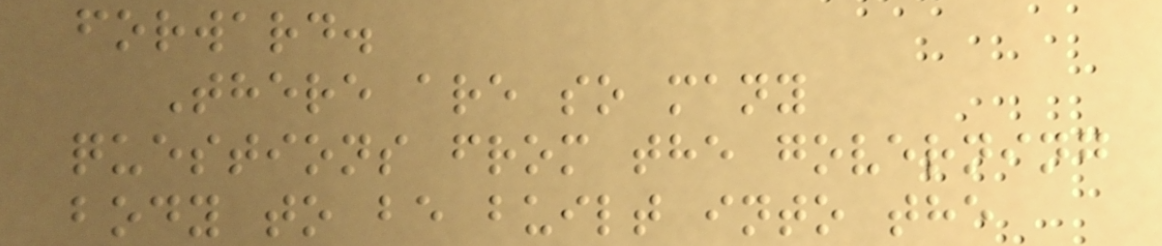forward.
There are so many
questions from the governing
body to be built into the
